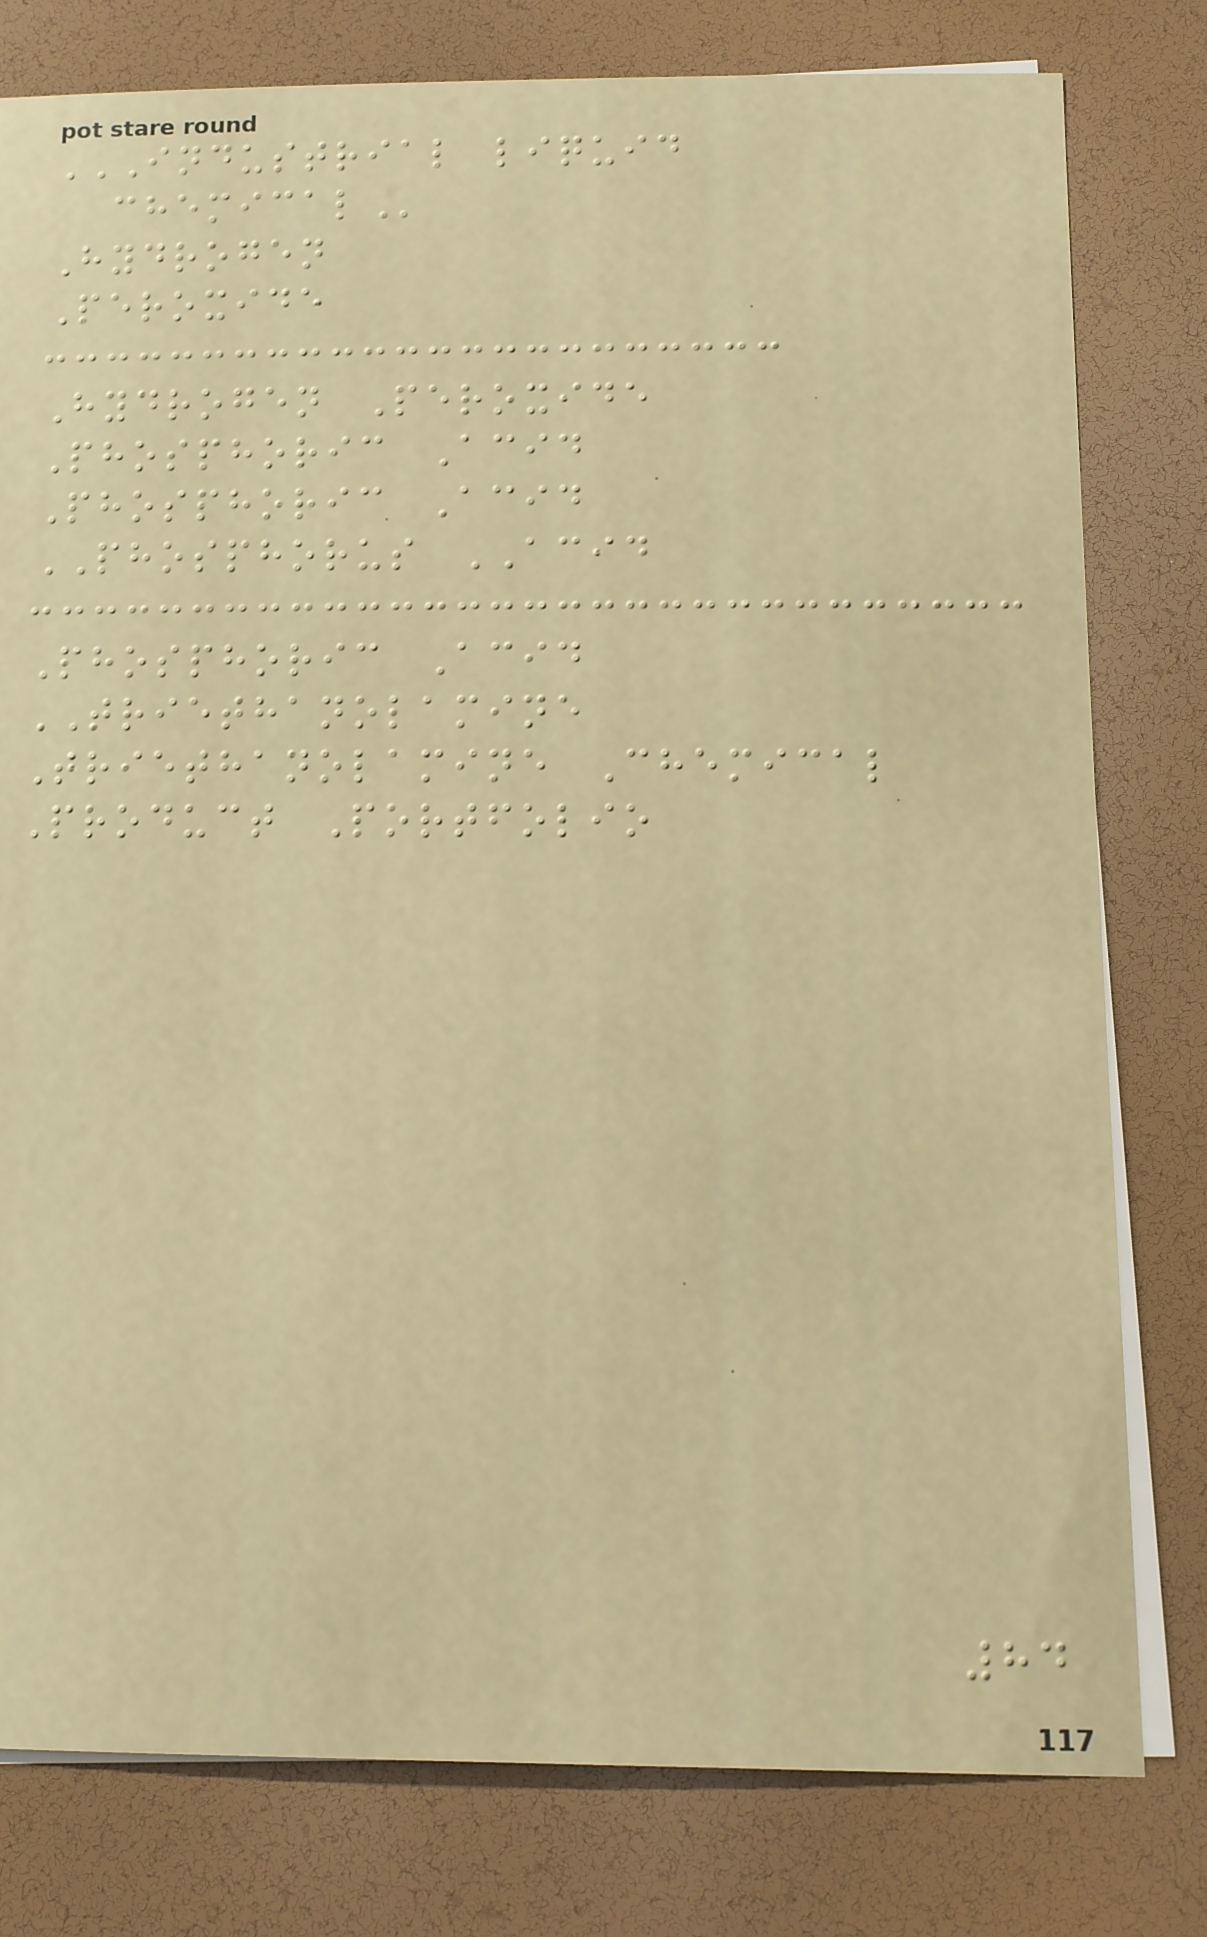INDUSTRIAL LIQUID
CHEMICAL
Hydrogen
Peroxide
Hydrogen Peroxide
Phosphoric Acid
Phosphoric Acid
PHOSPHORUS ACID
Phosphoric Acid
TRIETHANOLAMINE
Triethanolamine Chemical
Product Portfolio
84
